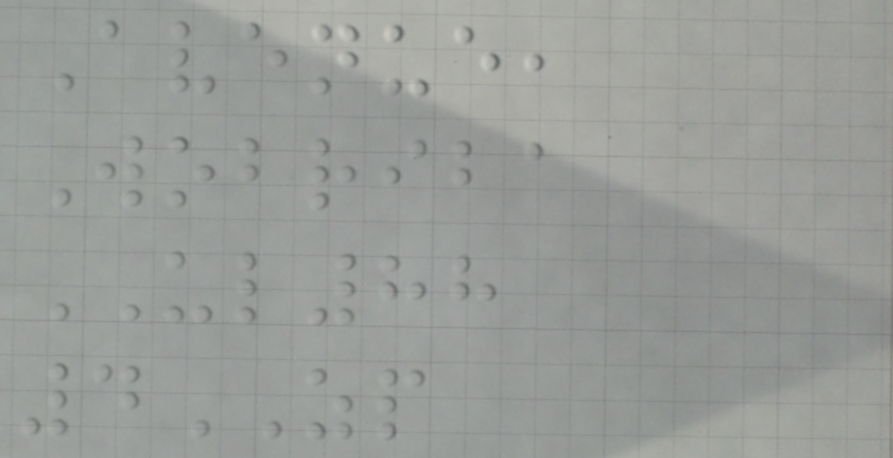Avenue,
Wobriba
UL88
4ZP
